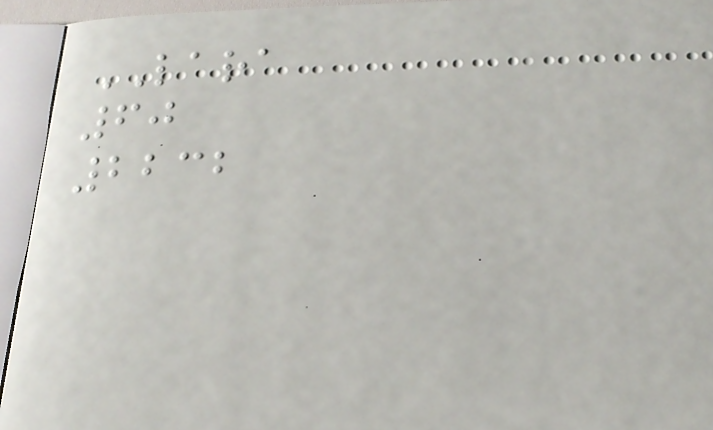LARA
60
2232
